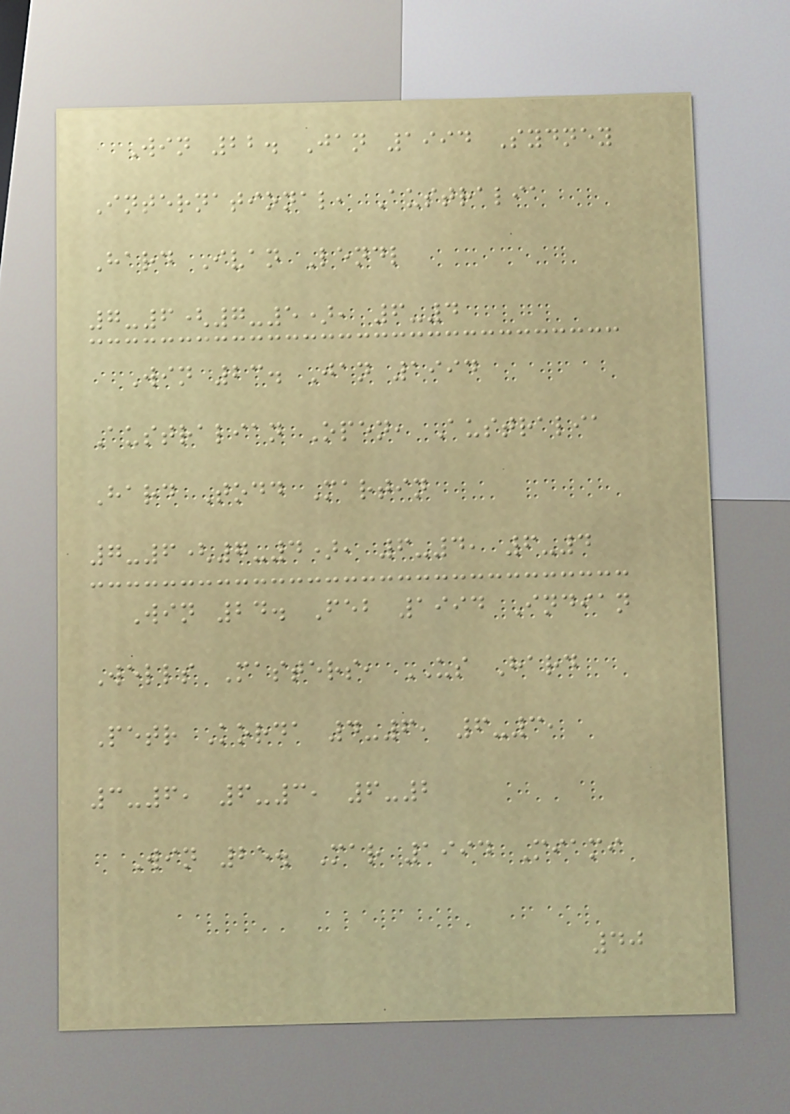Win 22. Jan 1994 Sydney
International, Australia
Hard Ivan Lendl
7-6(7-5), 6-4
Win 23. Jan 1994
Australian Open, Australia
Hard Todd Martin
7-6(7-4), 6-4, 6-4
Win 24. Feb 1994 Indian
Wells Masters, US Hard
Petr Korda 4-6, 6-3,
3-6, 6-3, 6-2
Win 25. Mar 1994 Miami
40
